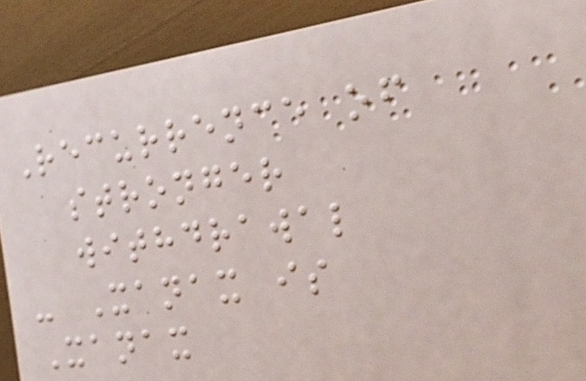Recurrence of
stronger
withdrawal
- Xanax is
Xanax
